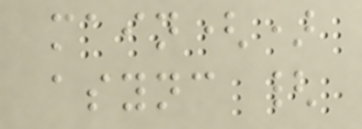main()
async {
